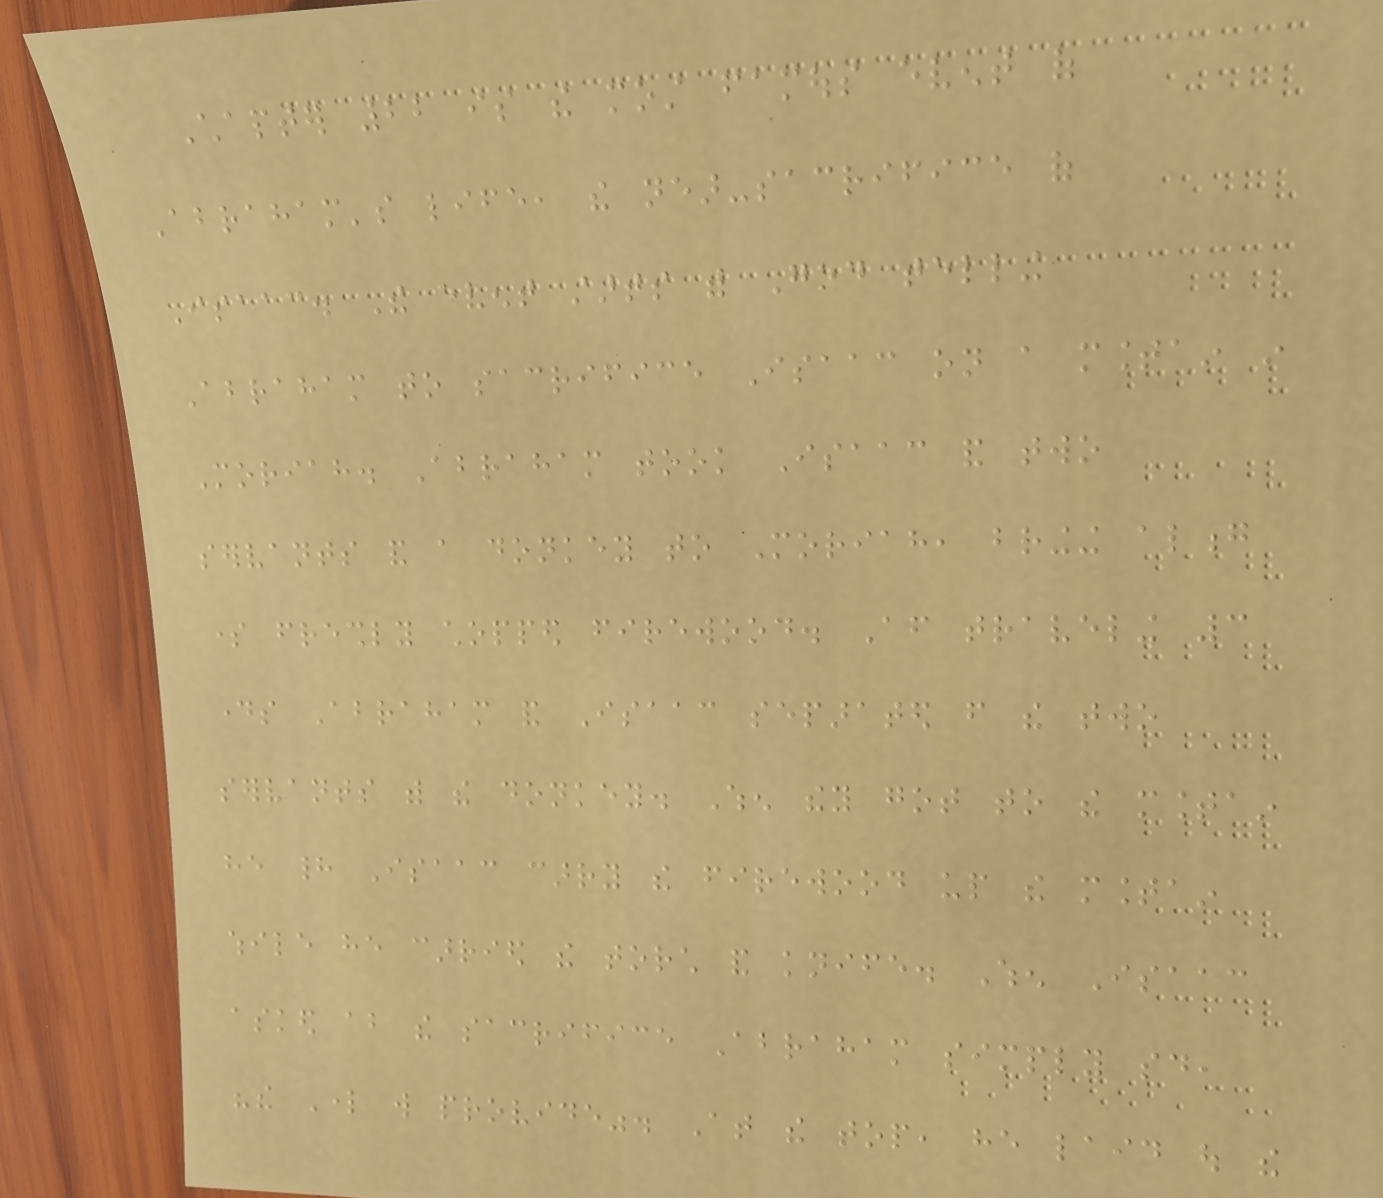Chapter 22 is the most famous event of
Abraham's life, the near-sacrifice of
Isaac. The event starts with God telling
Abraham to sacrifice Isaac on a mountain in
Moriah. Abraham took Isaac and two
servants and a donkey to Moriah, bringing along
some freshly chopped firewood. After traveling 3
days Abraham and Isaac separated from the two
servants with the donkey. When they got to the mountain
he had Isaac carry the firewood up the mountain
while he carried the torch and knife. When Isaac
asked about the sacrifice Abraham simply said,
"the Lord will provide". At the top, he laid out the
